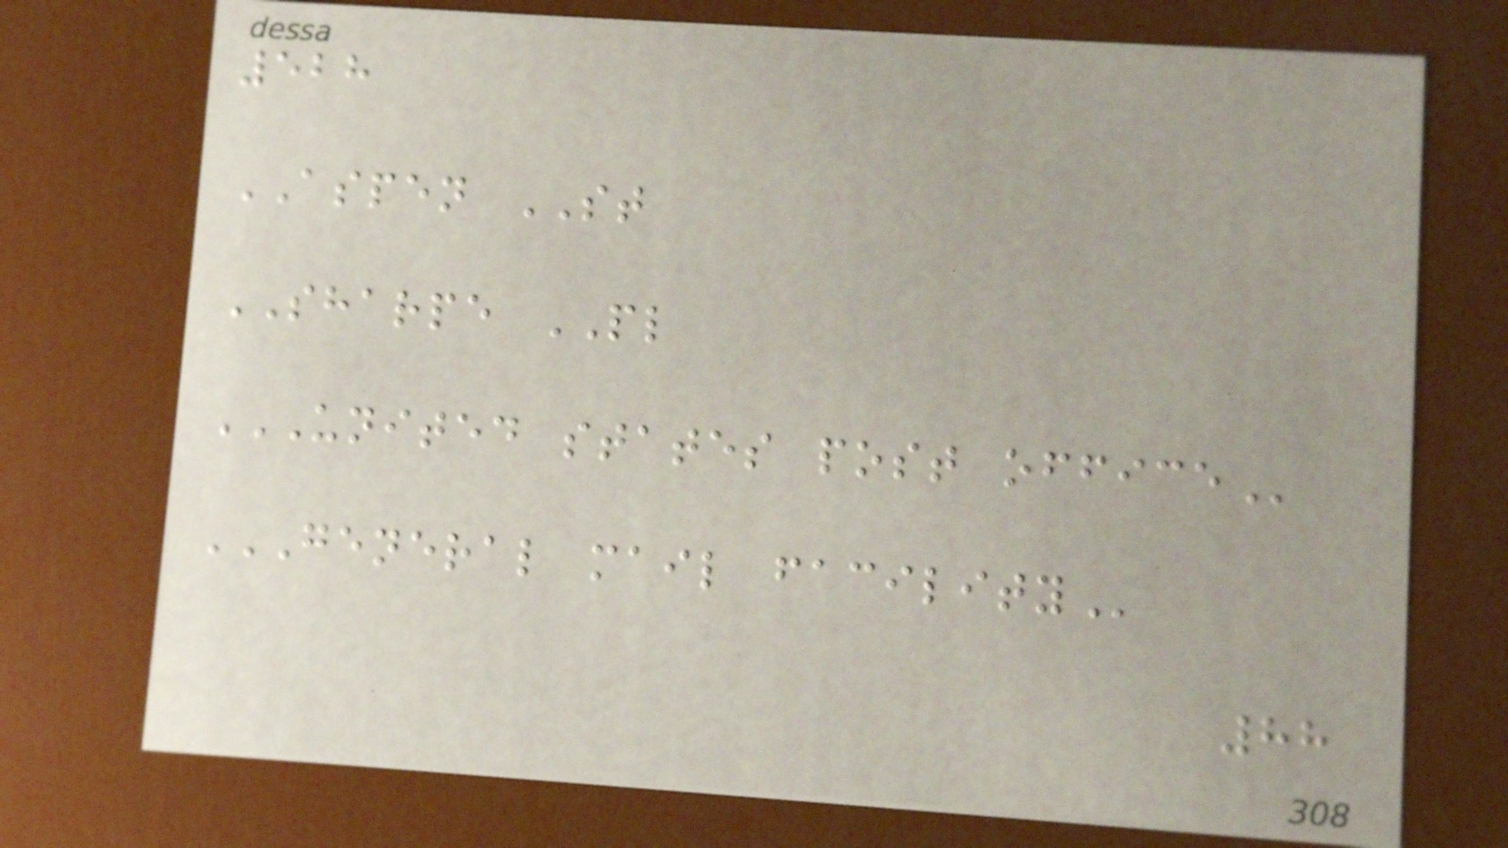528
ASPEN ST
SHARPE PL
UNITED STATES POST OFFICE
GENERAL MAIL FACILITY
88
